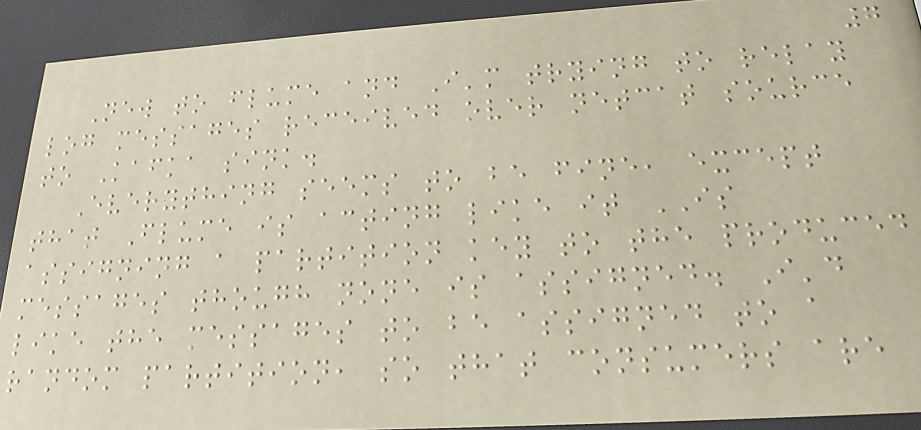7
New to flume and I'm trying to relay
log messages received over netcat source
to Kafka sink.
Everything seems to be fine, except
that Flume is acting like it IS
assigning a partition key to the produced
messages though none is assigned. I'd
like the messages to be assigned to a
random partition, so that consumers are
